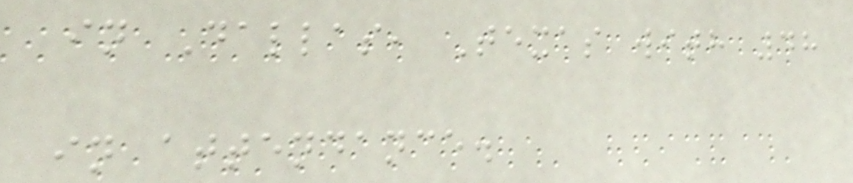in Dallas, Texas with 48
in attendance.
